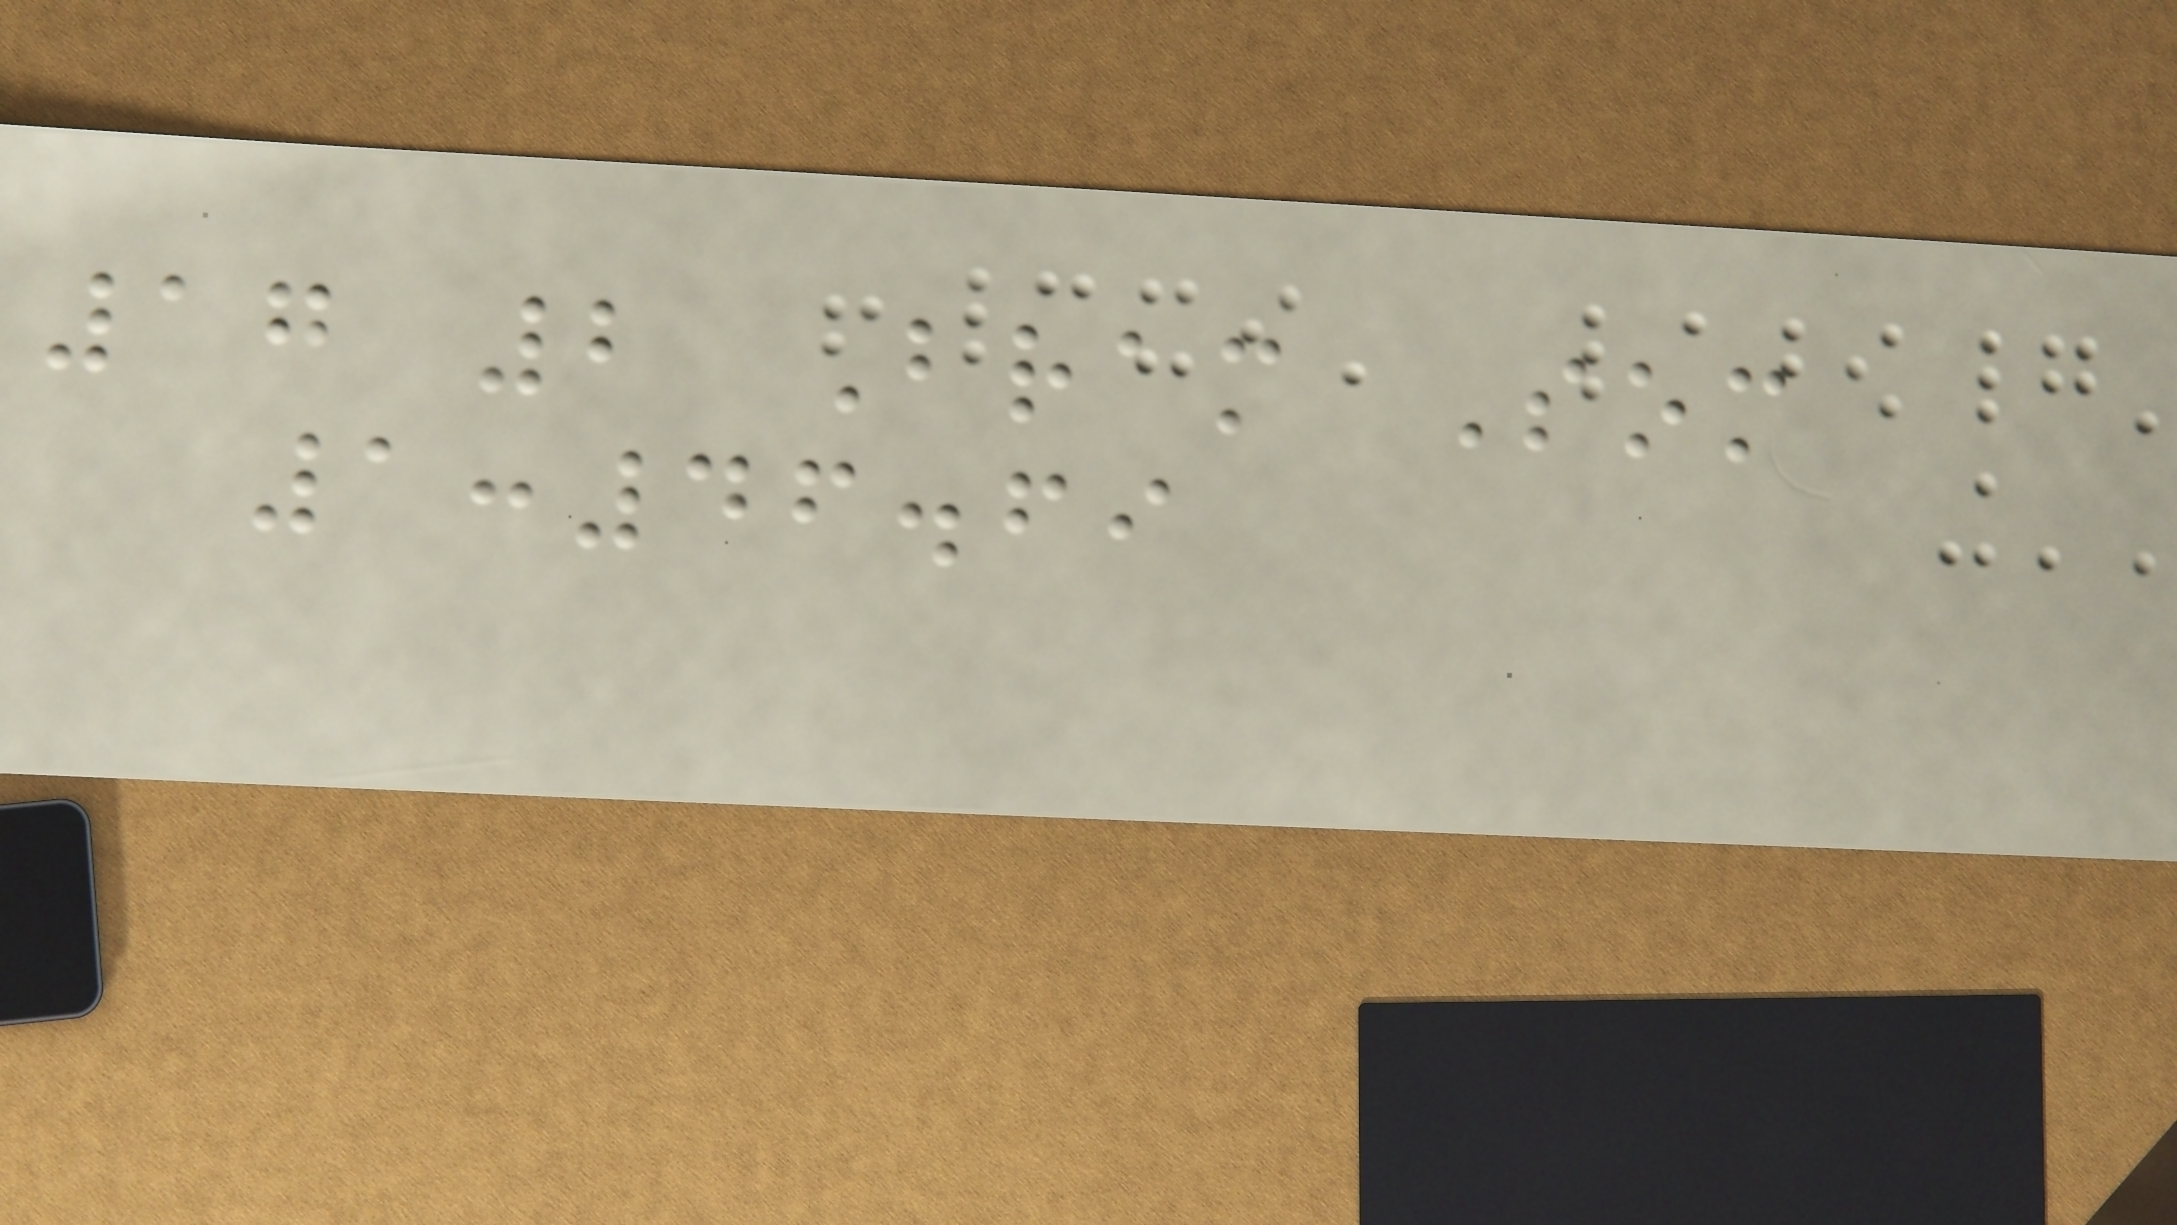17 2 Bram Som
1:46.69
